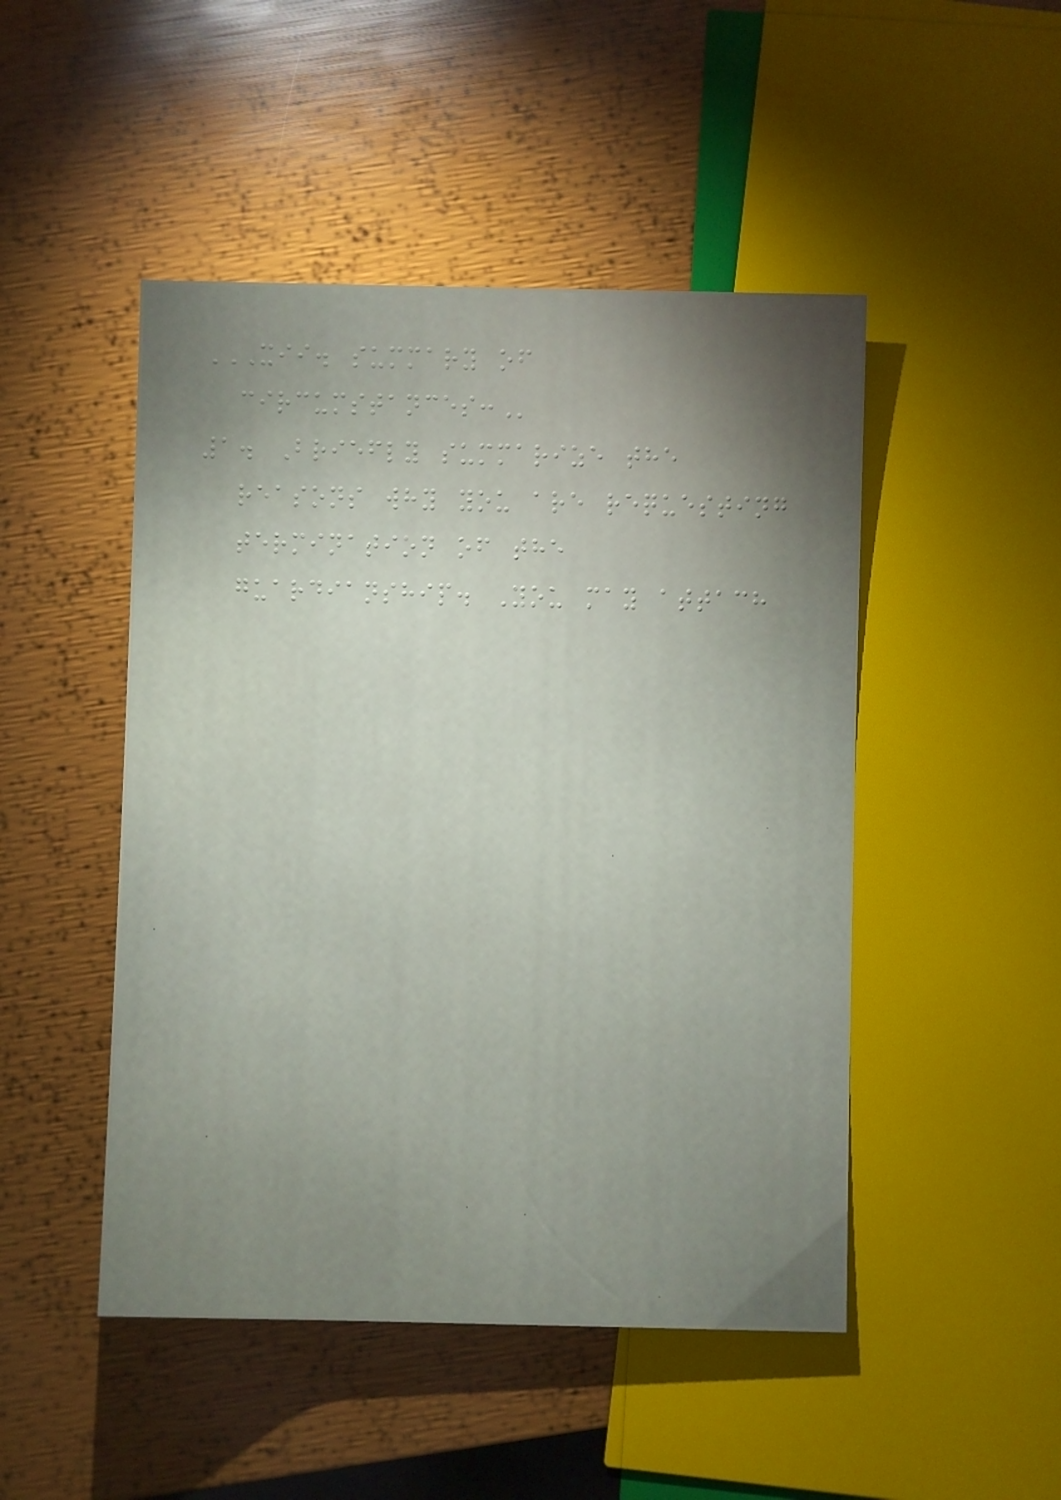XII. SUMMARY OF
CIRCUMSTANCES:
1. Briefly summarize the
reasons why you are requesting
termination of the
guardianship. You may attach
